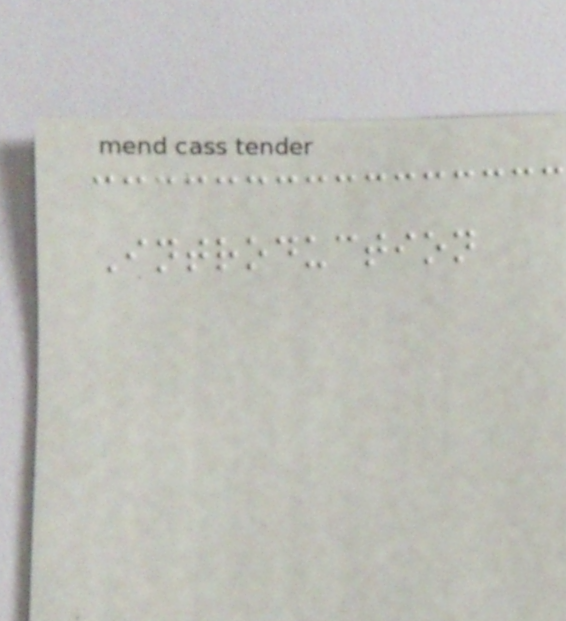Introduction
